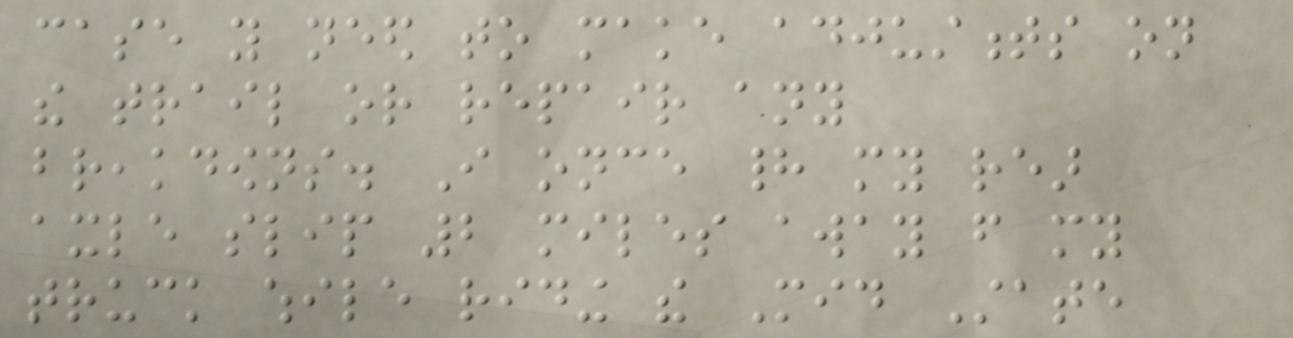case you need to make adjustments on
the trail or repair any
breakdowns. I once had my rear
axle slip 2 miles away from my
truck while riding the Mid State
